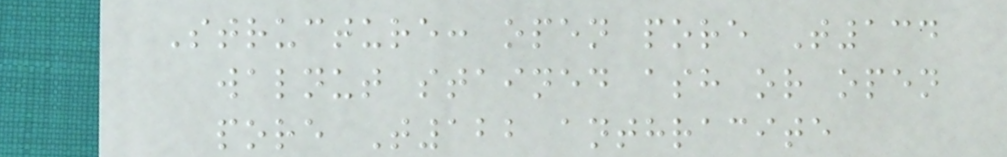Structure: open pore T134
walnut stained ash or open
pore T122 anthracite
